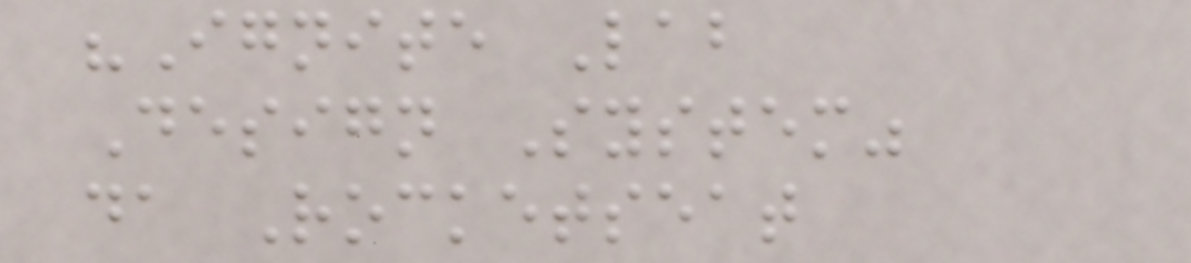"Ignite Lab
Design System"
da Rocketseat
